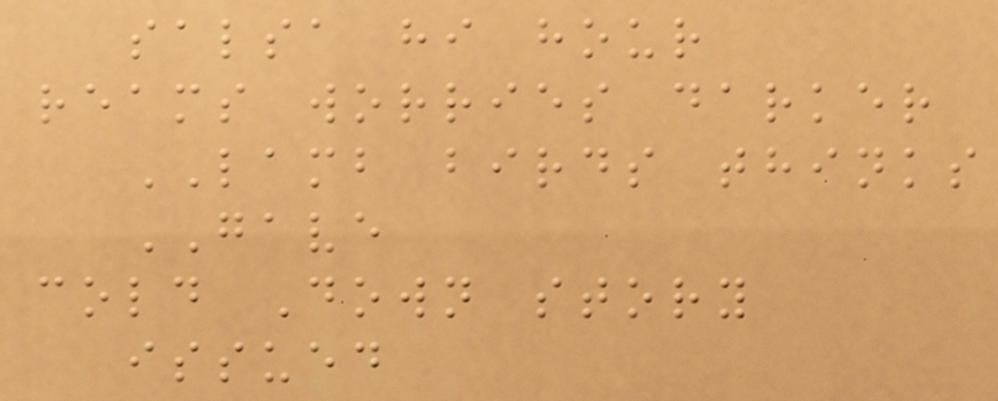salsa hi hour
reams worries darker
LAMB birds thinks
GAVE
cold Down story
issued
